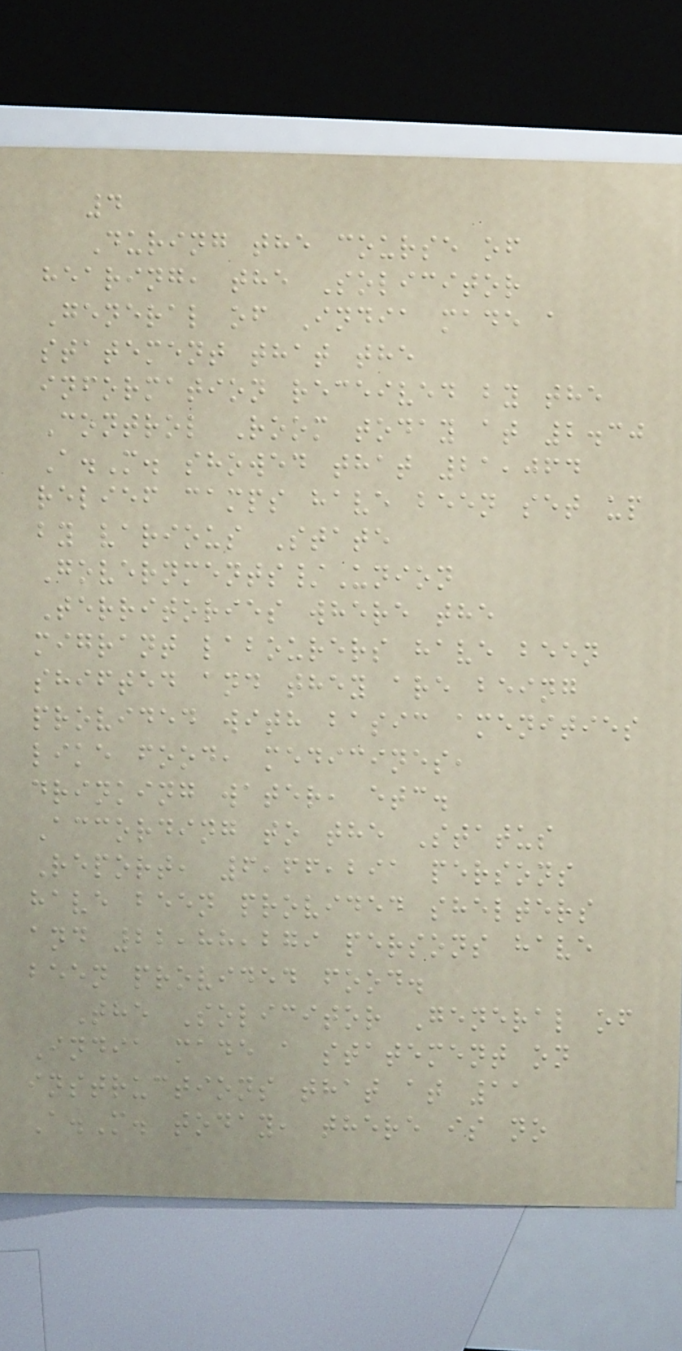4
During the course of
hearing, the Solicitor
General of India made a
statement that the
information received by the
Control Room today at 2.30
A.M. showed that 21,064
relief camps have been set up
by various State
Governments/Union
Territories where the
migrant labourers have been
shifted and they are being
provided with basic amenities
like food, medicines,
drinking water, etc.
According to the Status
Report, 6,66,291 persons
have been provided shelters
and 22,88,279 persons have
been provided food.
The Solicitor General of
India made a statement on
instructions that at 11
A.M. today, there is no
